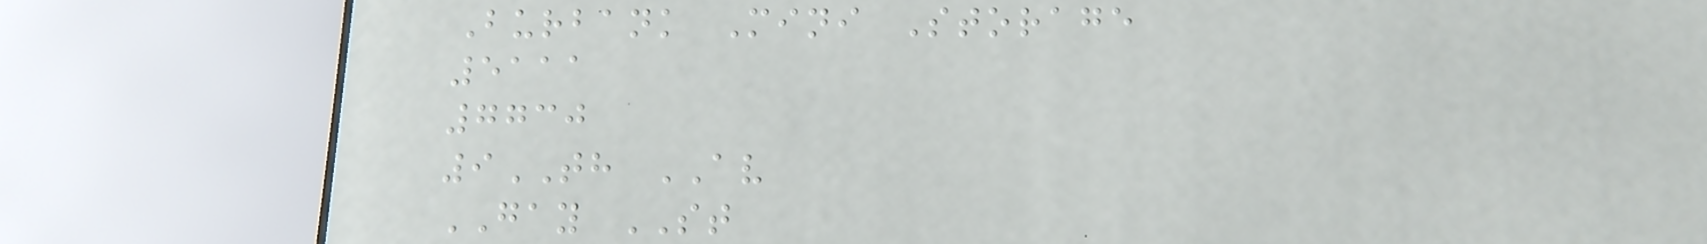Burbank Mini Storage
5111
7730
9TH AV
GAY ST
